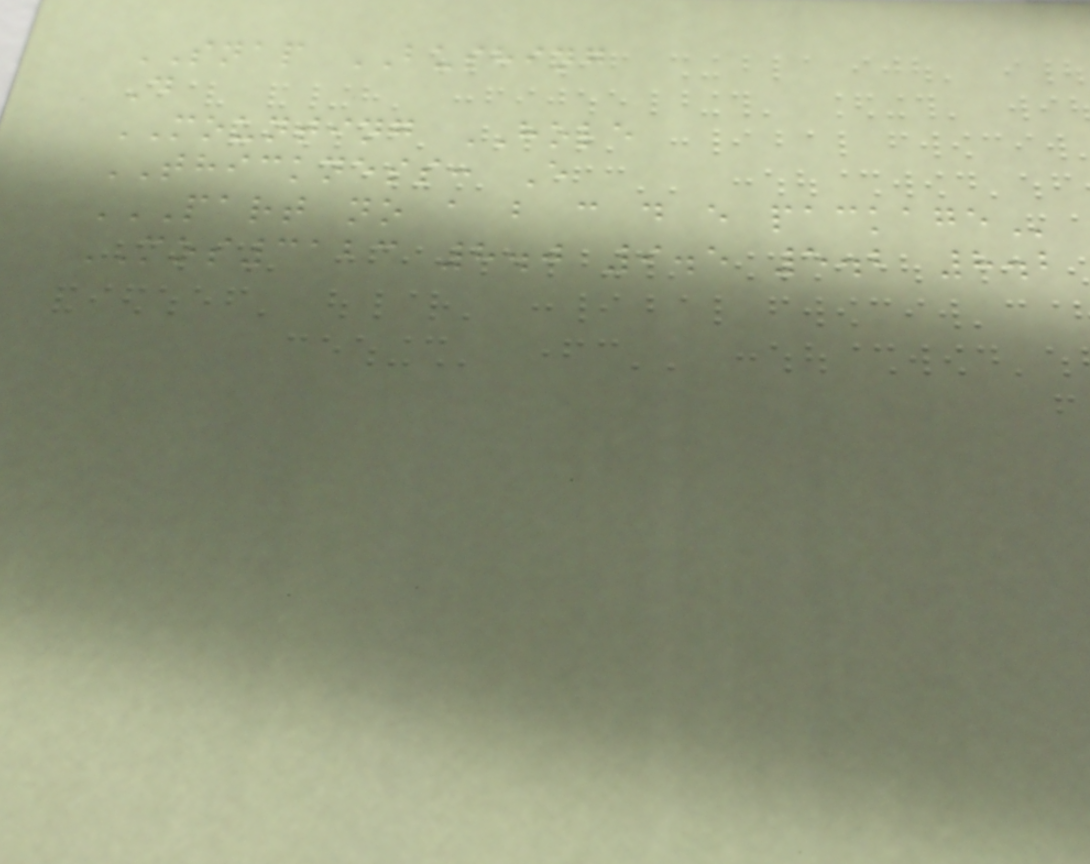SNAP BUSHING
D
MOUNTING HOLE
THICKNESS: E
PART NO A B C D E PACKAGE
MOS3123 8.0 9.5 5.2 8.2
